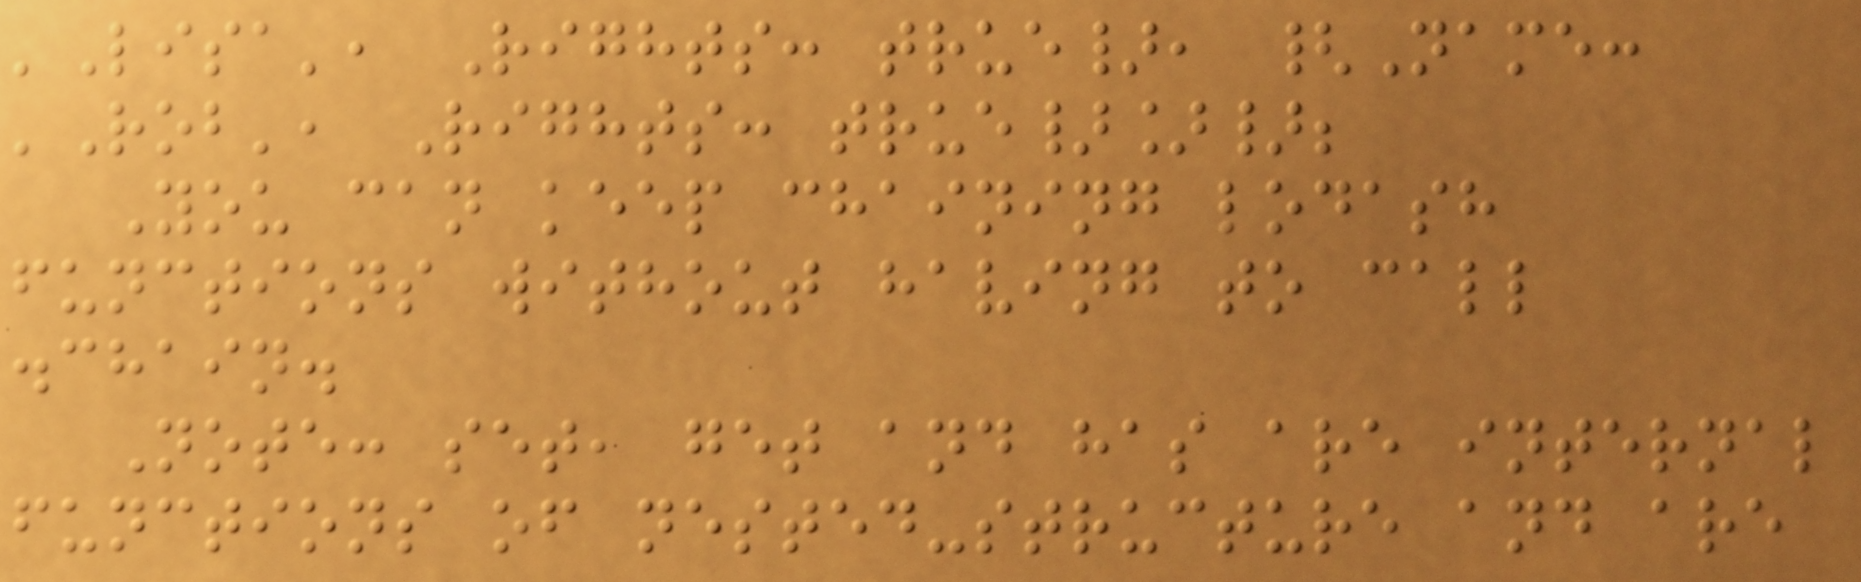'Lisa', Rights: true}, {Name:
'Rob', Rights: true}]};
You can keep chaining lodash
functions without having to call
.chain.
Note: set, get and has are internal
functions of nested-structure and are
